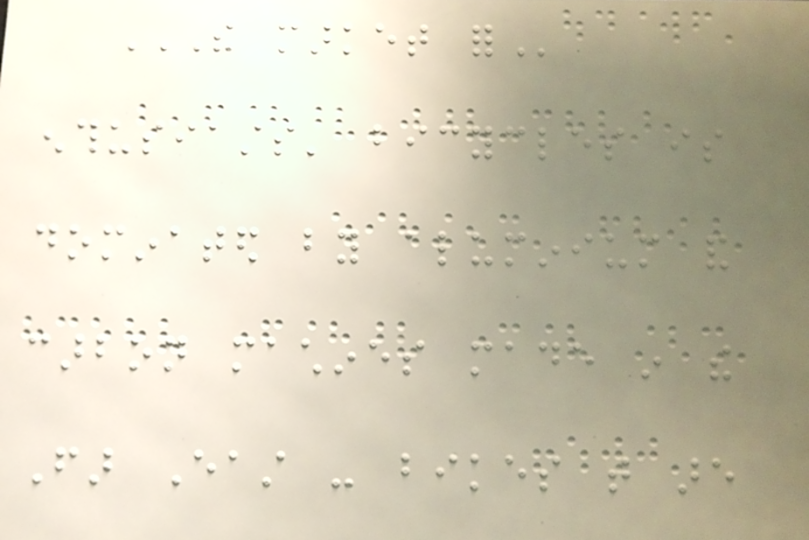THE MARKET FOR
enthusiasts' bicycles is
dominated by aluminium and
carbon machines made in the
Far East - bikes that are
